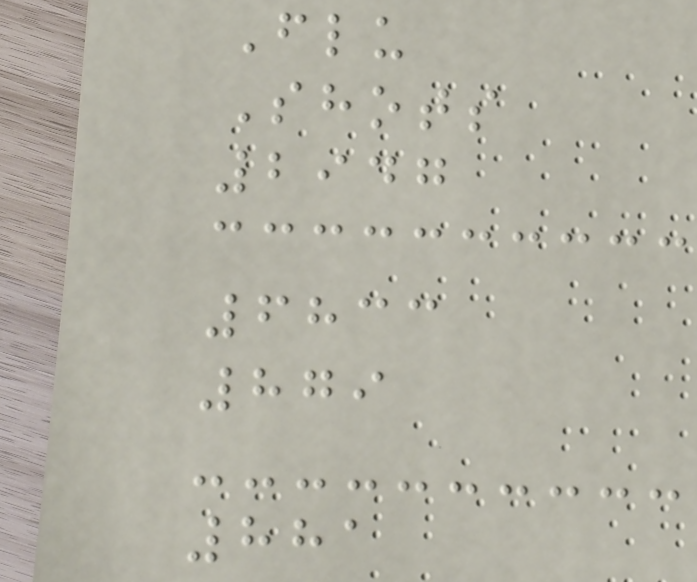Flu
Shots
2947
6833
879
881
